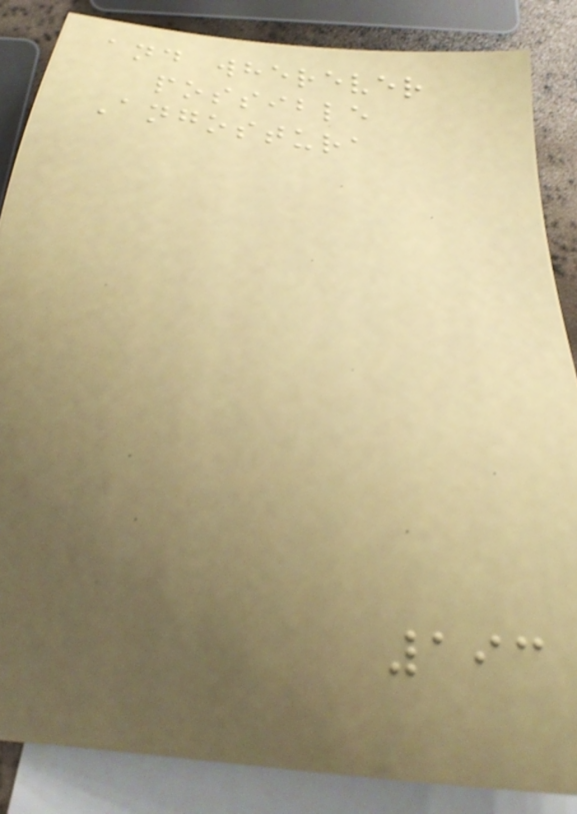and wherever
possible
Angostura
193
